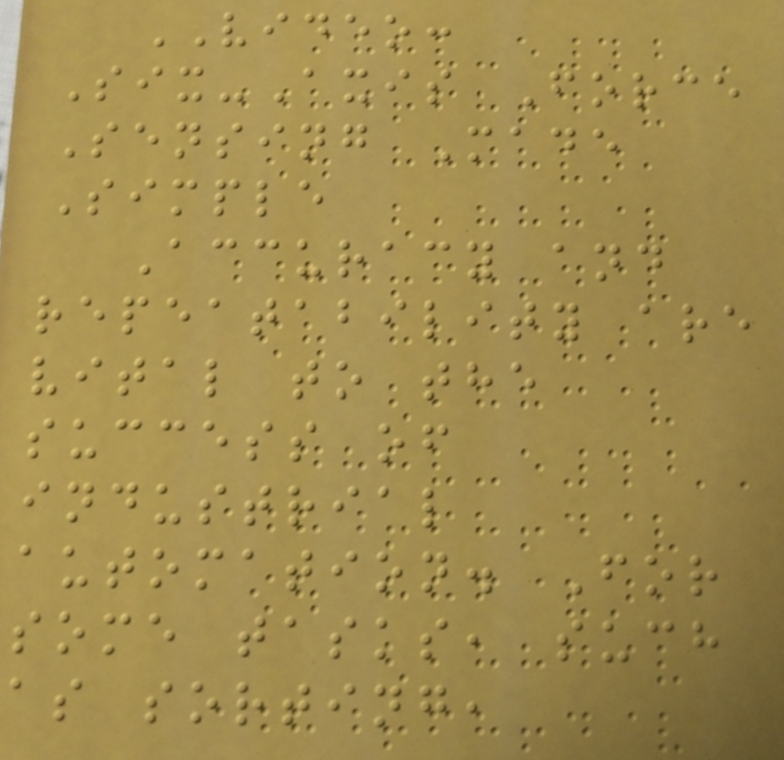VIDEO:
Six-Axis Force
Sensing Made
Simple
Accuracy and
repeatability are
vital to the
success of
industrial
automation. For
some tasks, such
as sorting,
